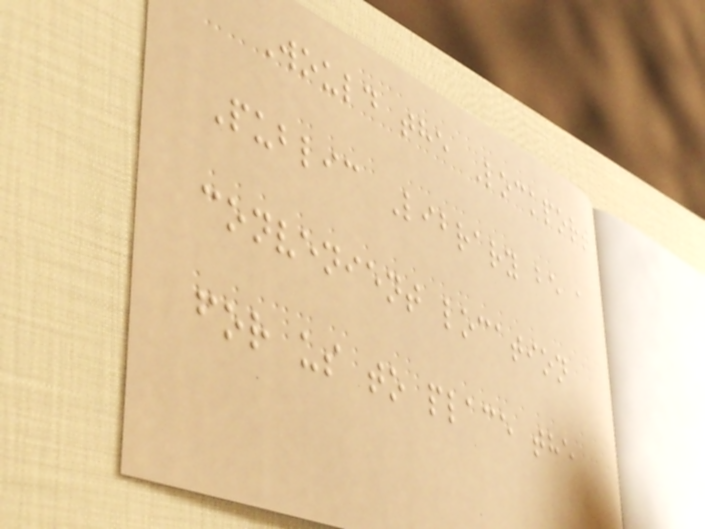Would the Lockport
Public Library be a
convenient location
for us to place the
